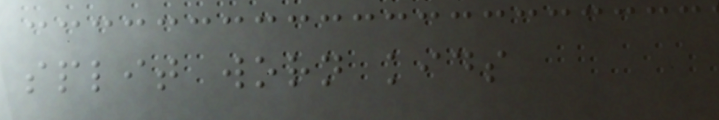split worn kids
